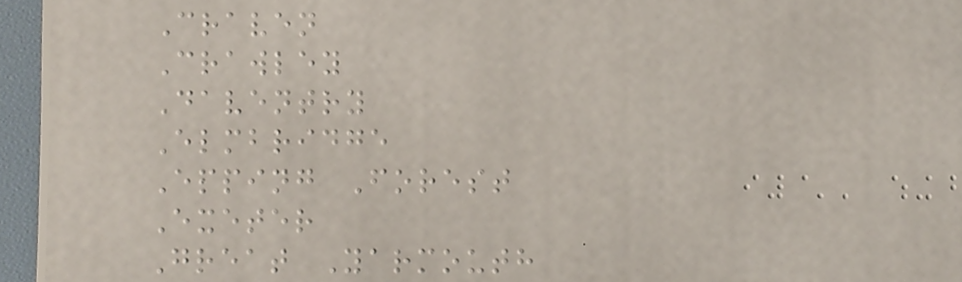Craven
Crawley
Daventry
Elmbridge
Epping Forest
Exeter
Great Yarmouth
